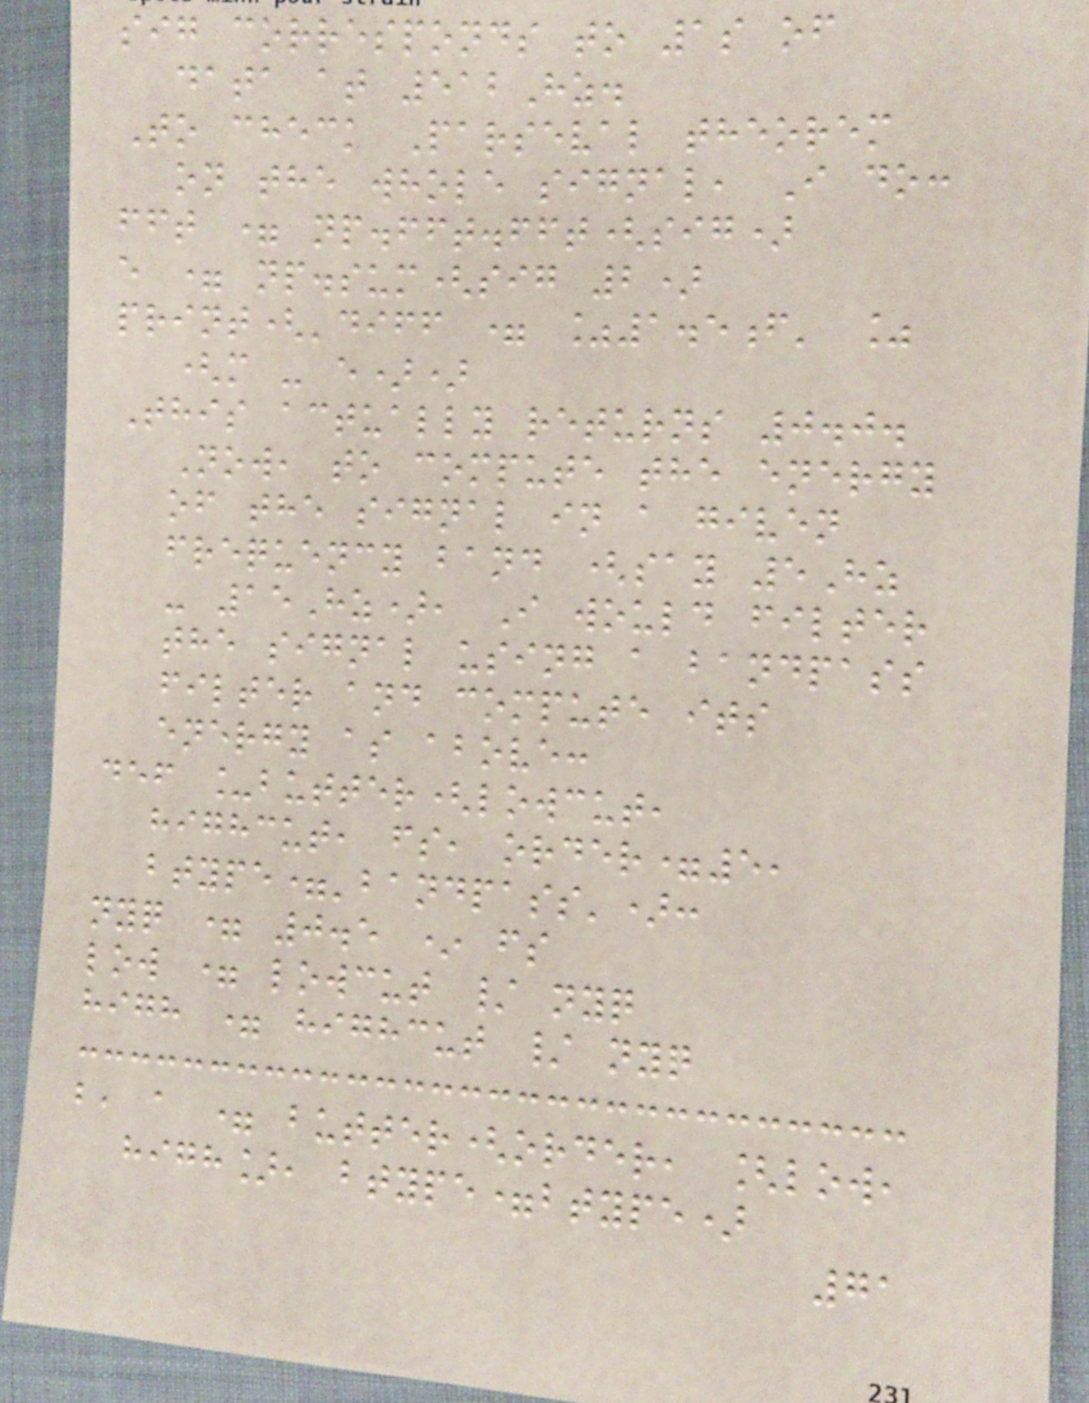sig corresponds to 1s of
data at 512Hz.
To check Parseval theorem
on the whole signal, I do:
fft = np.fft.fft(sig)
e = np.sum(sig 2)
print('diff = %1.5f' %
(m - e))
This actually returns 0.0.
Now, to compute the energy
of the signal in a given
frequency band (say 5Hz
- 15Hz), I would filter
the signal using a bandpass
filter and compute its
energy as above:
def _butter(lowcut,
highcut, fs, order=5,
btype='bandpass'):
nyq = 0.5 * fs
low = lowcut / nyq
high = highcut / nyq
b, a = butter(order, [low,
high], btype=btype)
71
